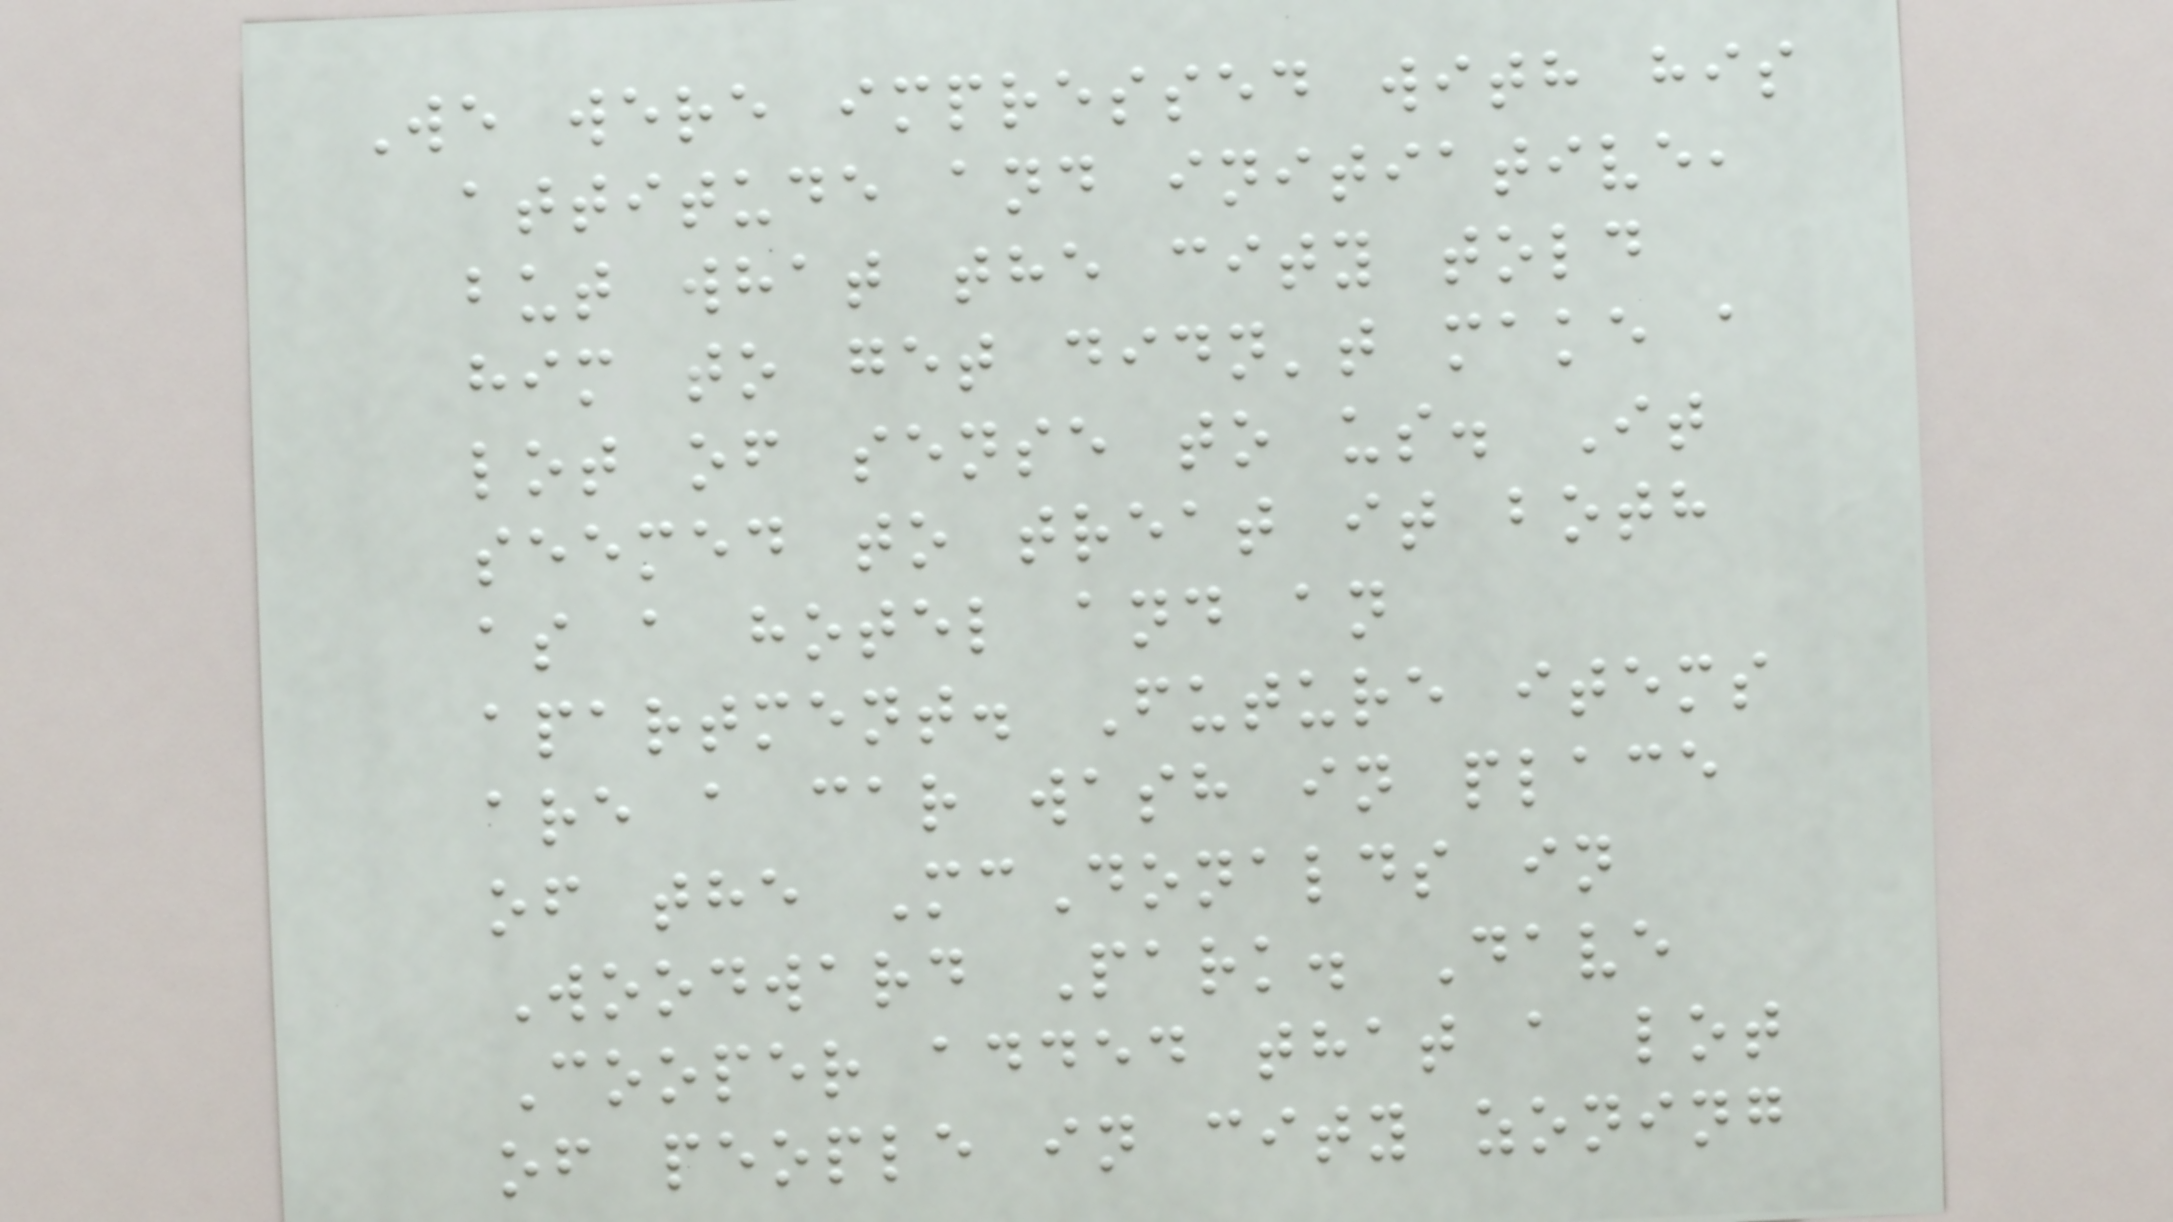We were impressed with his
attitude and initiative,
but what the city told
him to get didn't make a
lot of sense to us. It
seemed to treat it both
as a hotel and an
apartment. Future items
are a car wash in place
of the McDonalds in
Woodward Park. Dave
Cooper added that a lot
of people in city zoning
